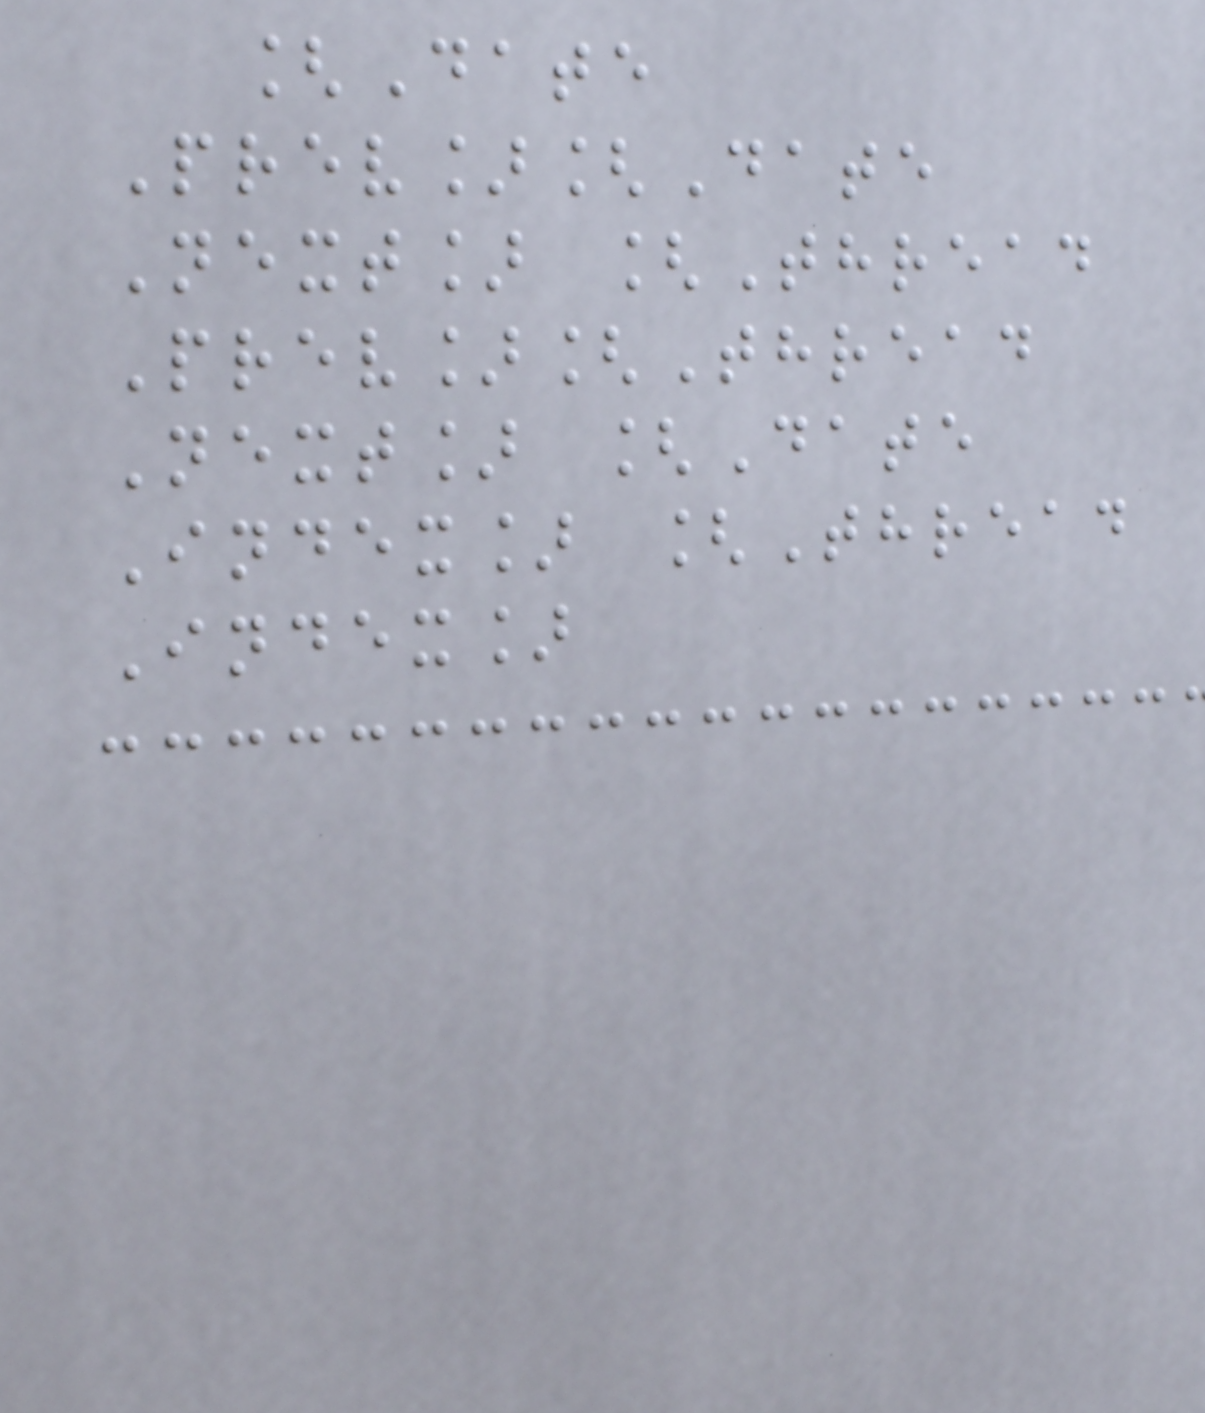[Date
Prev][Date
Next] [Thread
Prev][Thread
Next] [Date
Index] [Thread
Index]
